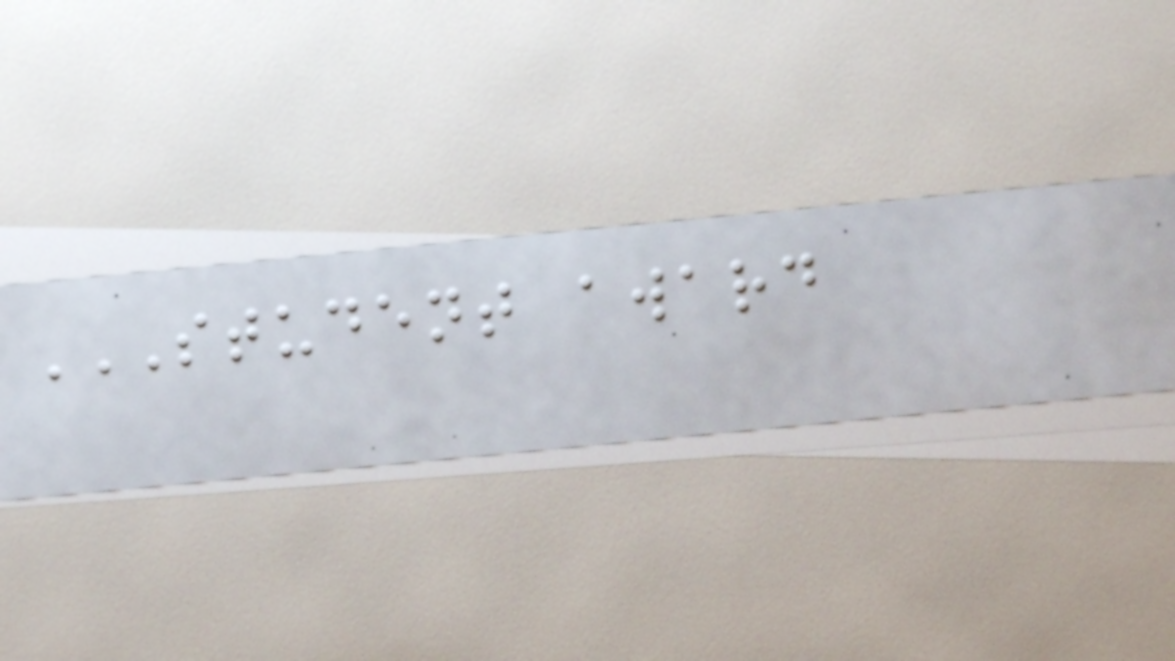STUDENT AWARD
